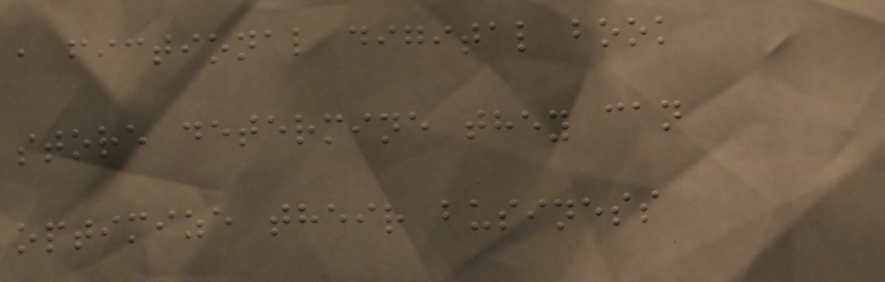a fictional digital book
store determine they can
optimize their business
